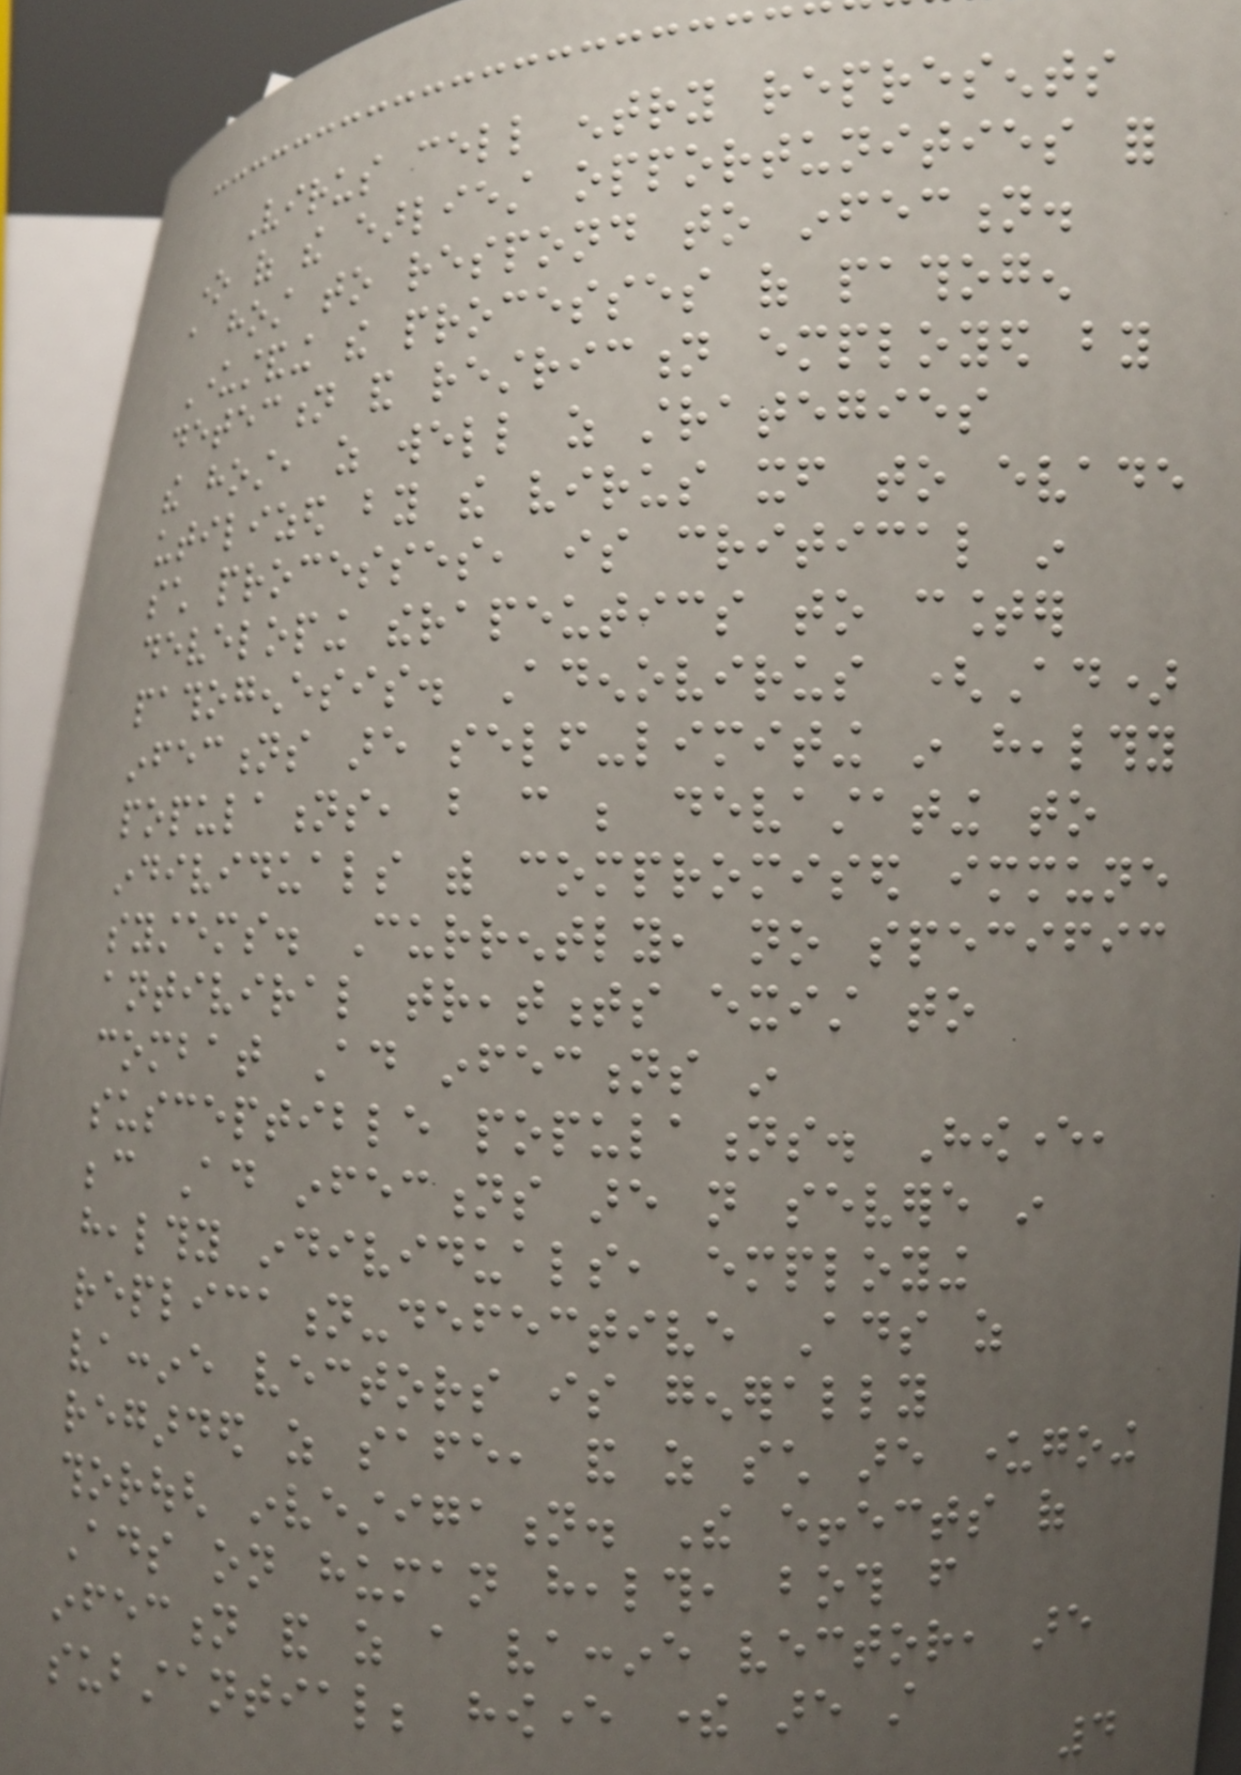Virus cell entry represents
one of the earliest opportunities for
a host to respond to infection.
Understanding the processes of pathogen
detection and restriction employed by
the host, as well as strategies
utilized by the virus itself to evade
such processes, is critical in
developing therapeutics to counter
pathogenesis. Adenovirus (Ad)
infections are self-limiting in healthy
populations, but can be devastating to
individuals with compromised immune
systems. Currently, no specific
antiviral treatments exist to
combat Ad infections in
susceptible populations. However,
because Ad infections are not severe in
healthy individuals, employing
replication-defective Ads as
vaccine vectors is generally
regarded as safe, and as such are undergoing
thorough investigation. The effects of
Ads on human health, both from
infection and as a vaccine vector, are
substantial; however there are still
4
